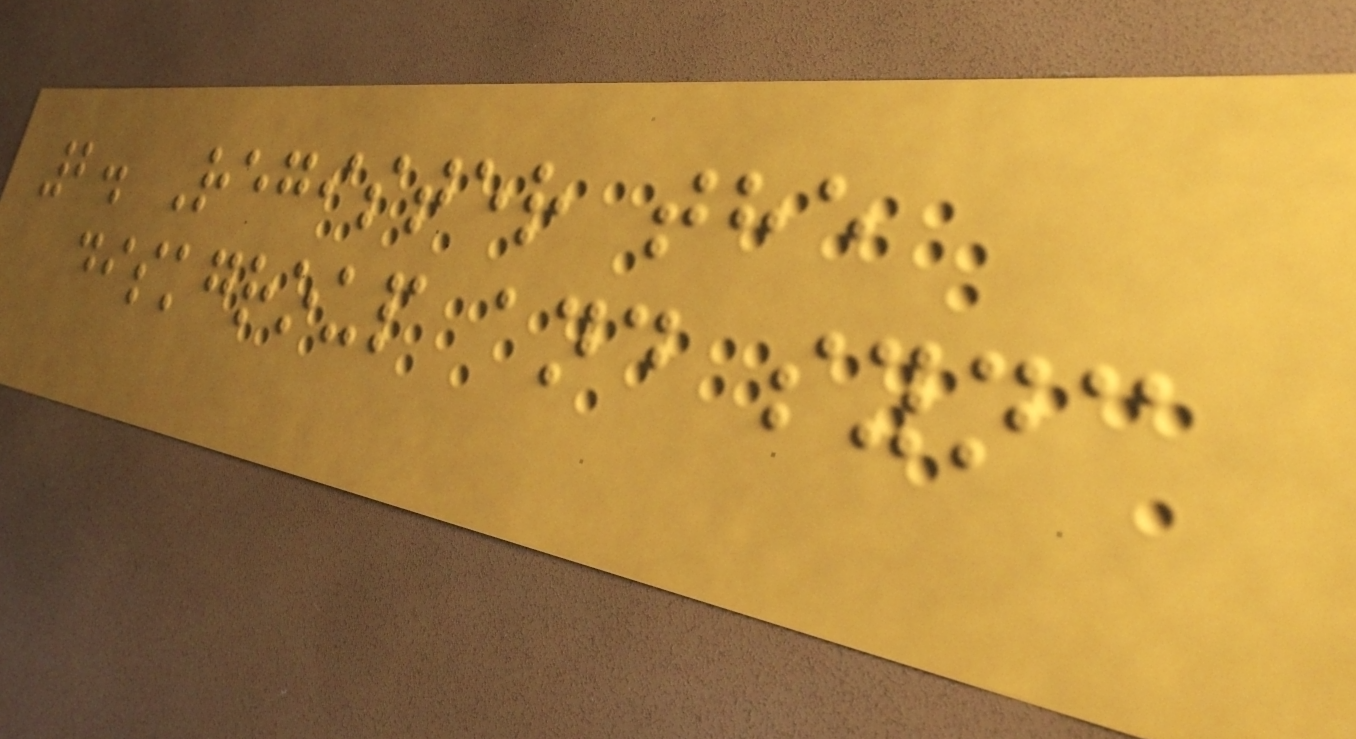2. Register the
diskgroup and sync
